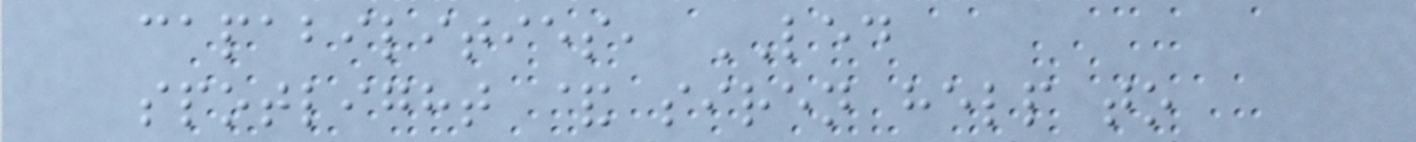capabilities, LED
spotlight & siren help to
